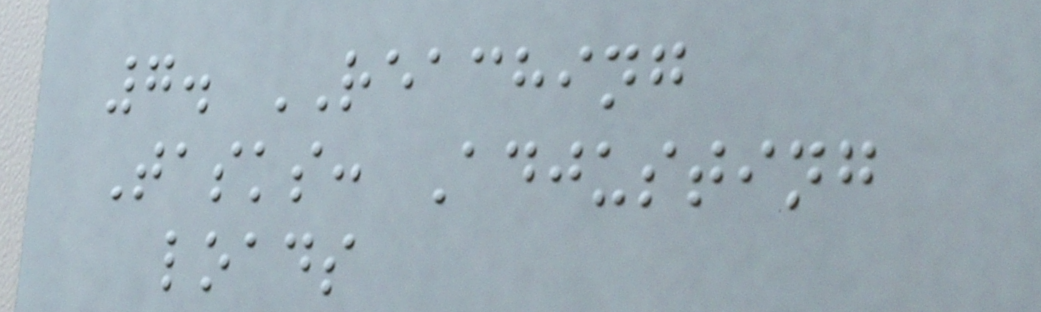7. REACHING
Tasks: Adjusting
loads
